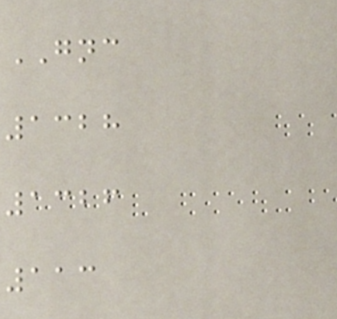GNC
1328
1326
113
